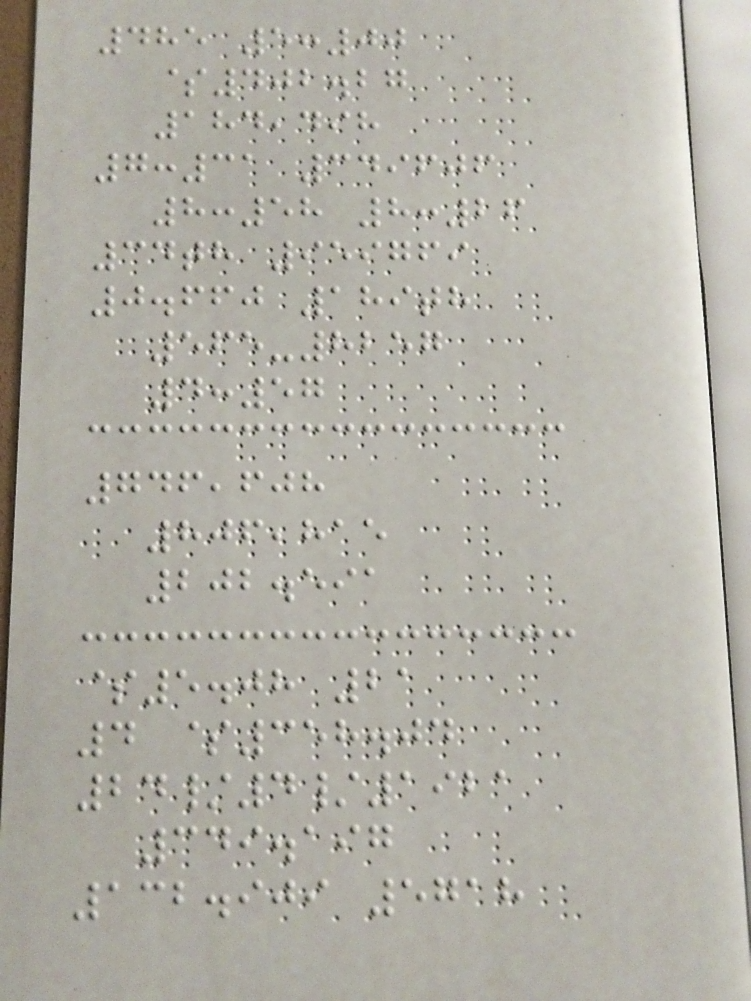485 5:00
$402.27
184,498
7:31 349606
8:58 8:26
34th 959769
0.660 189th
565-8257
4:57
746,608
806,815
202.591
$5.08 21
4 $358.04
24/4/1921
349.197
132.909 5718
